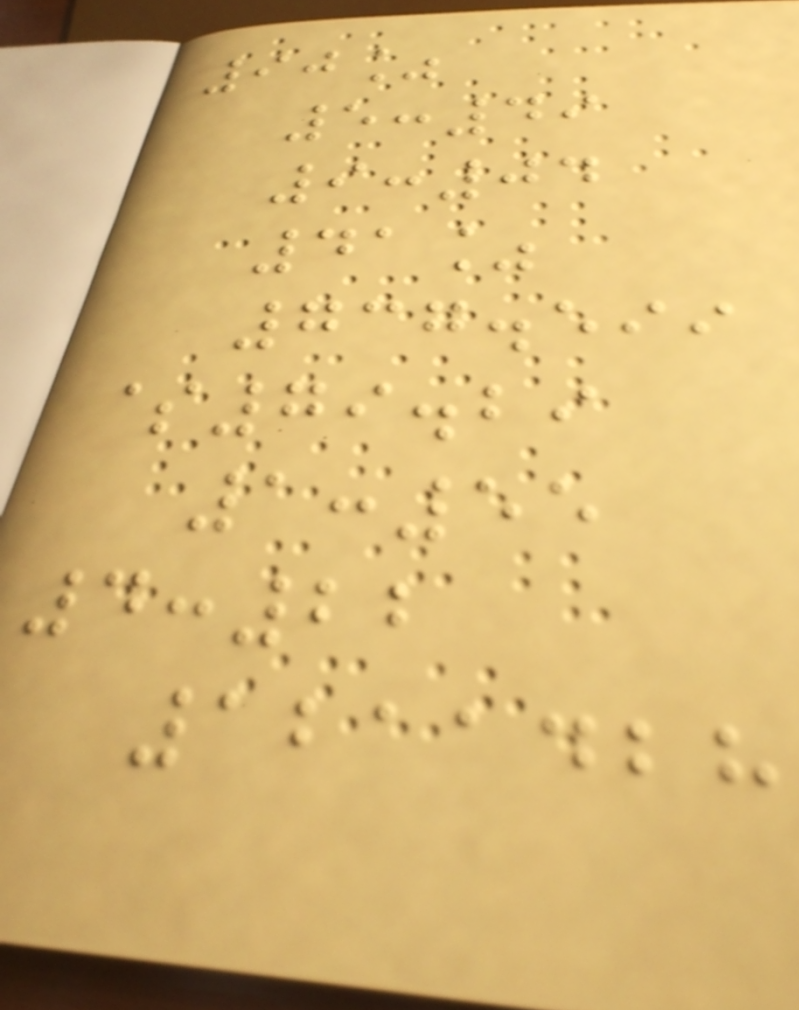90%
5:49
9:04
41%
737.599
$79.29
1:55
4:22
1211428
